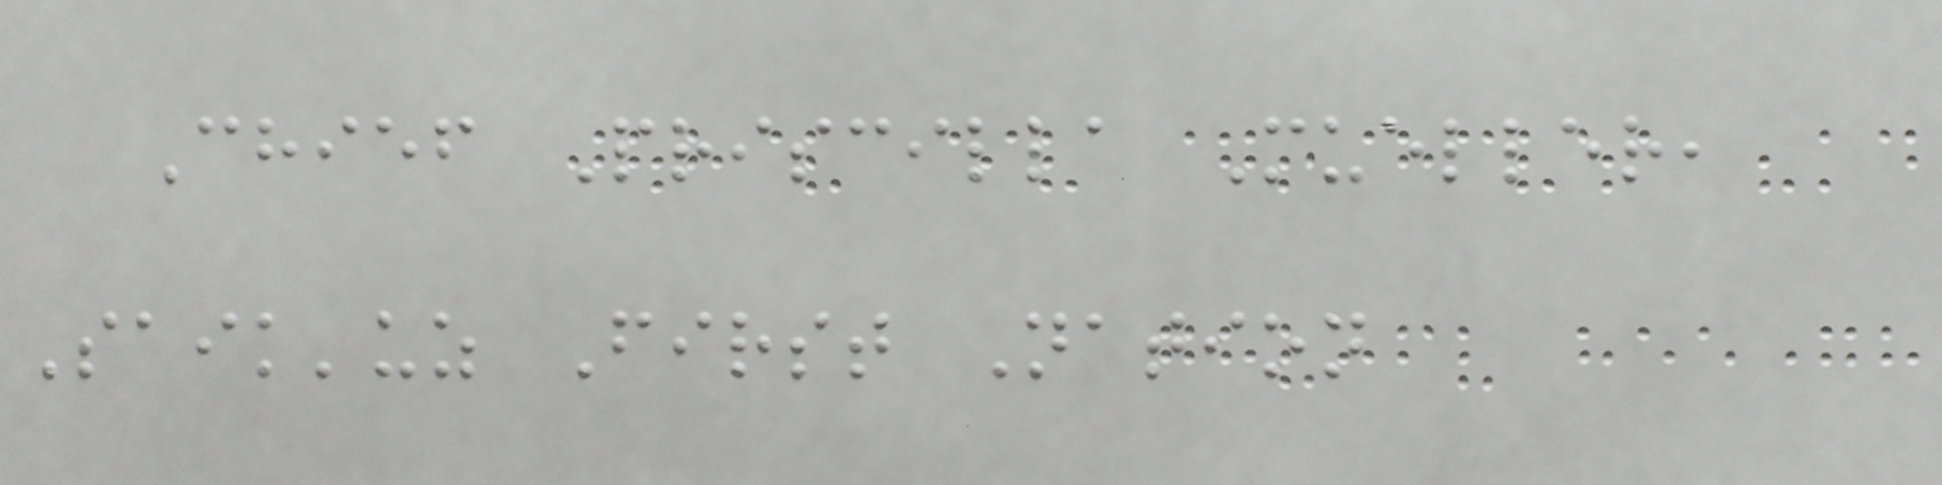Chief Priscilla Mueller,
Saik'uz First Nation
